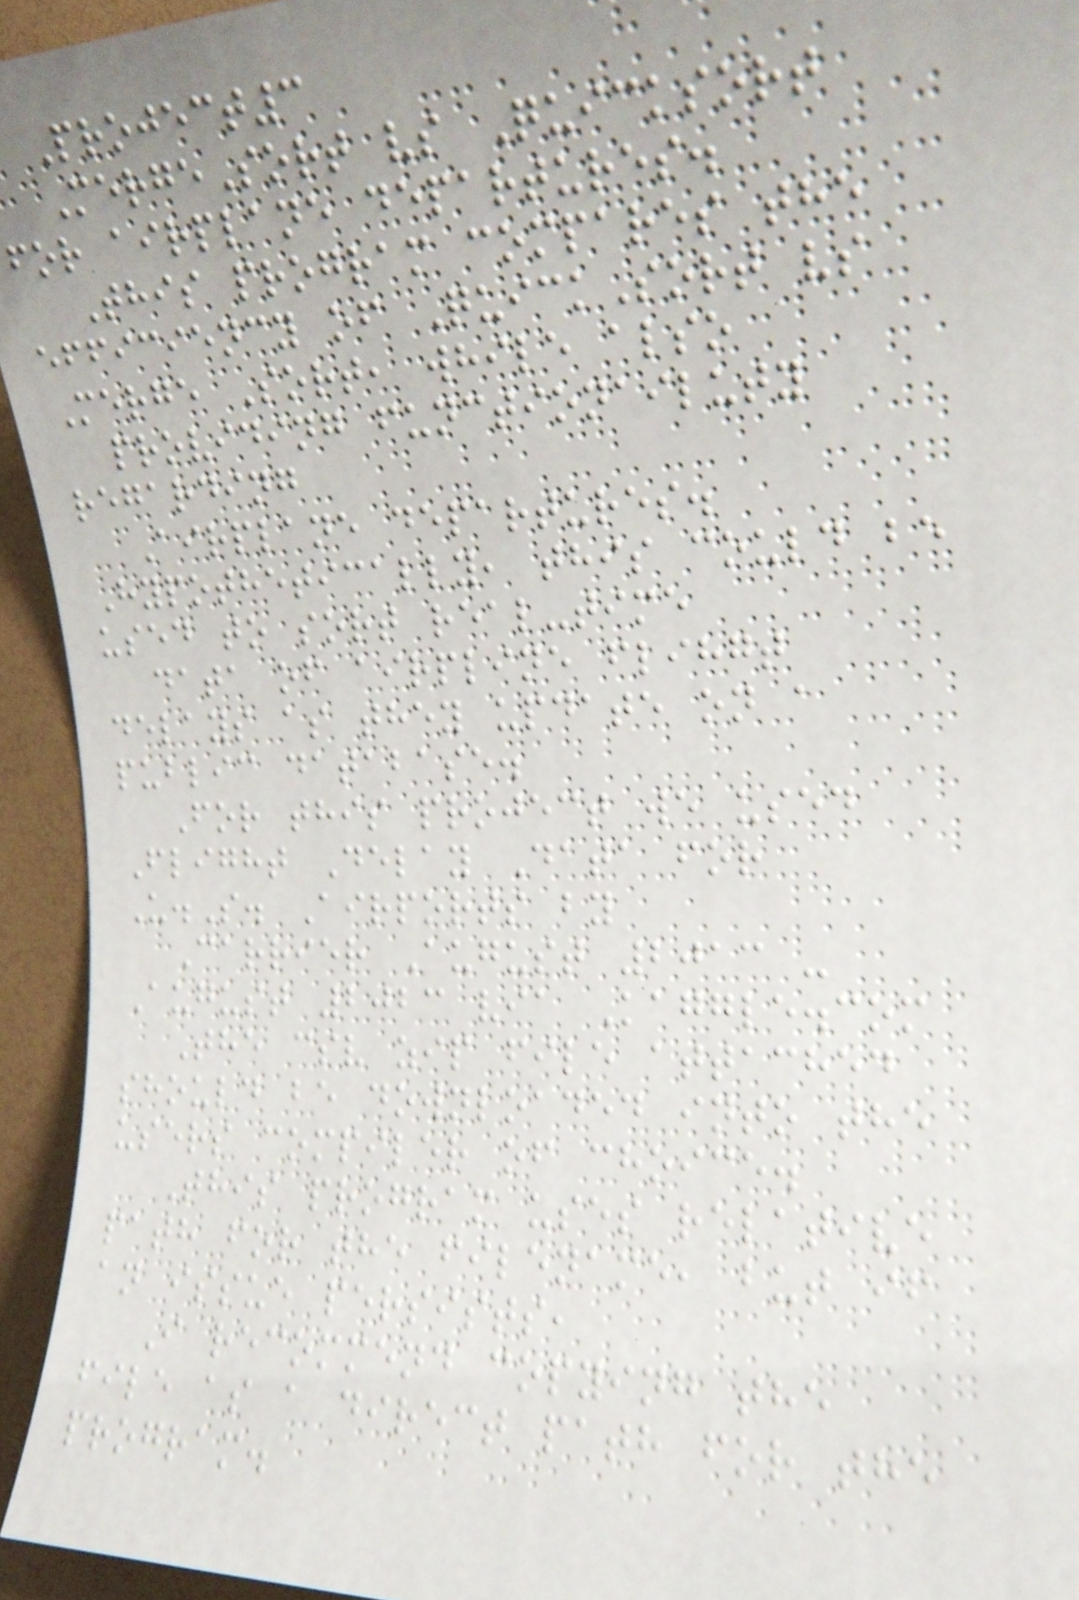Project3
MergeSort vs Quicksort
for airplane departures.
This program compares the
efficiency of QuickSort vs
Merge Sort, while also
providing functionailuty
regarding
Airplane departures.
Hypothetically, this could be
used to sort real-time
data of airpline flihgt
delays as they update on a
public database.
For this project we used
Flight Delay Data for
U.S. Airports by
Carrier August 2013 -
August 2023 via Kaggle.com
The csv zip file attached
should be downloaded into the
users compiler of choice.
This program uses relative
path for the filename, but if
an issue persists,
I recommend copying the
file as a direct path for the
program.
